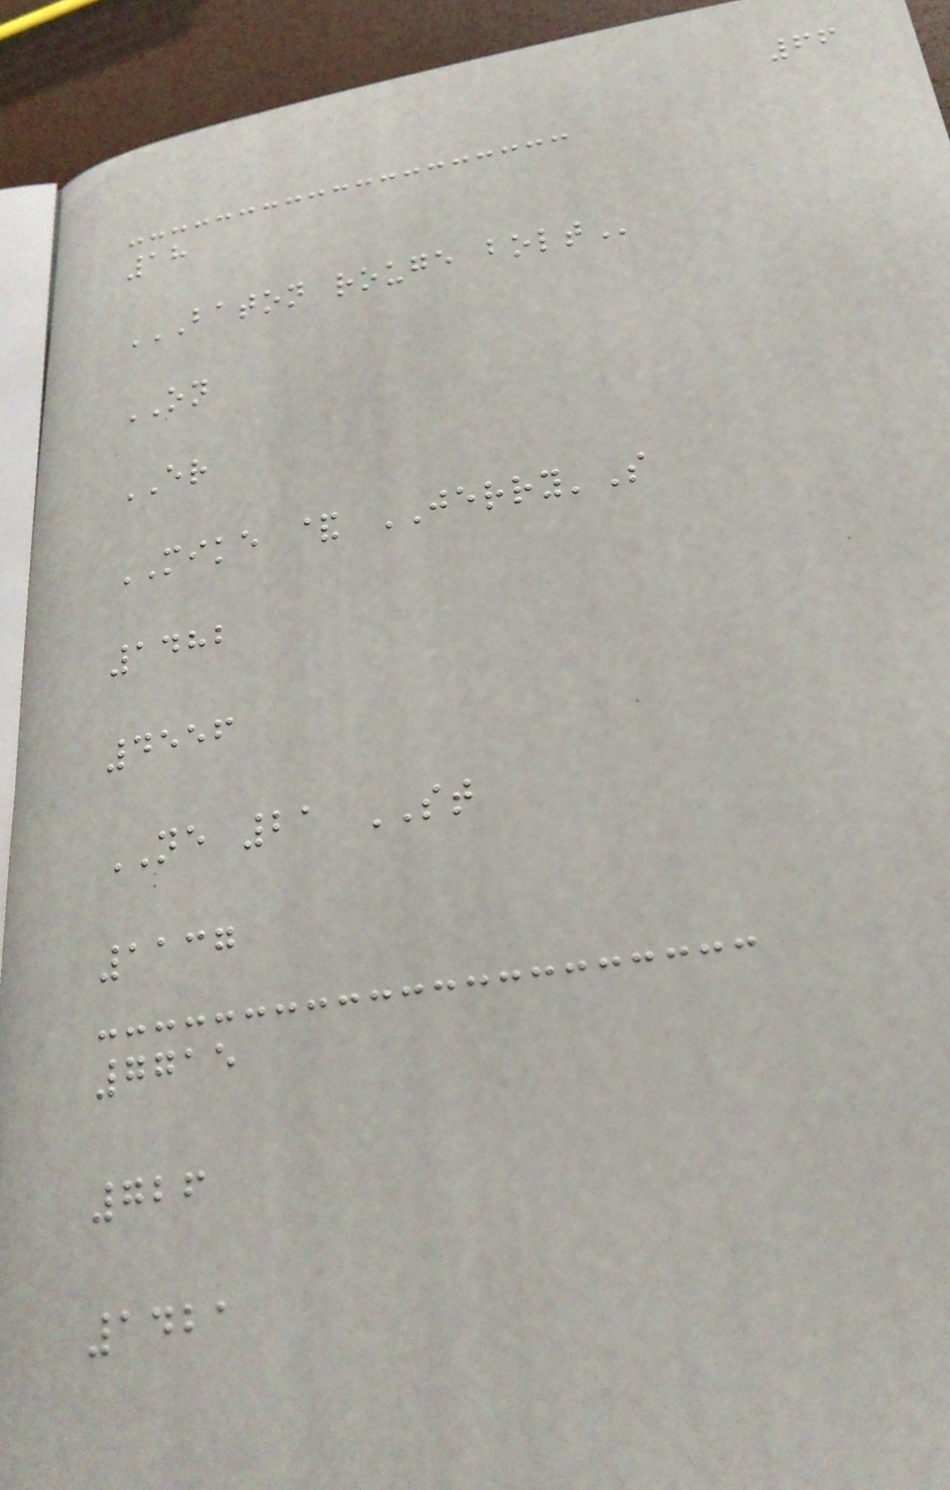66
18
BATON ROUGE BOLT
ON
ER
MIKE & JERRY'S
1482
4556
NE 21 ST
1137
7715
726
1421
